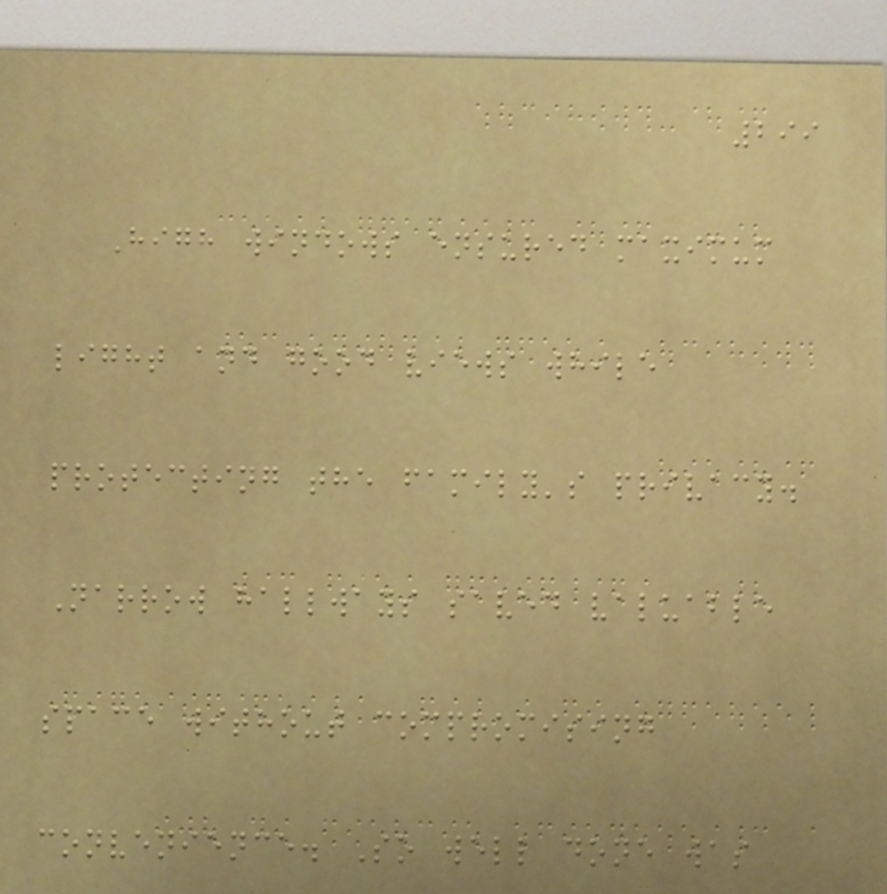299
High windows ensured maximum
light and good views while
protecting the family's privacy.
Narrow hallways saved valuable
space without compromising
convenience. So well done was
